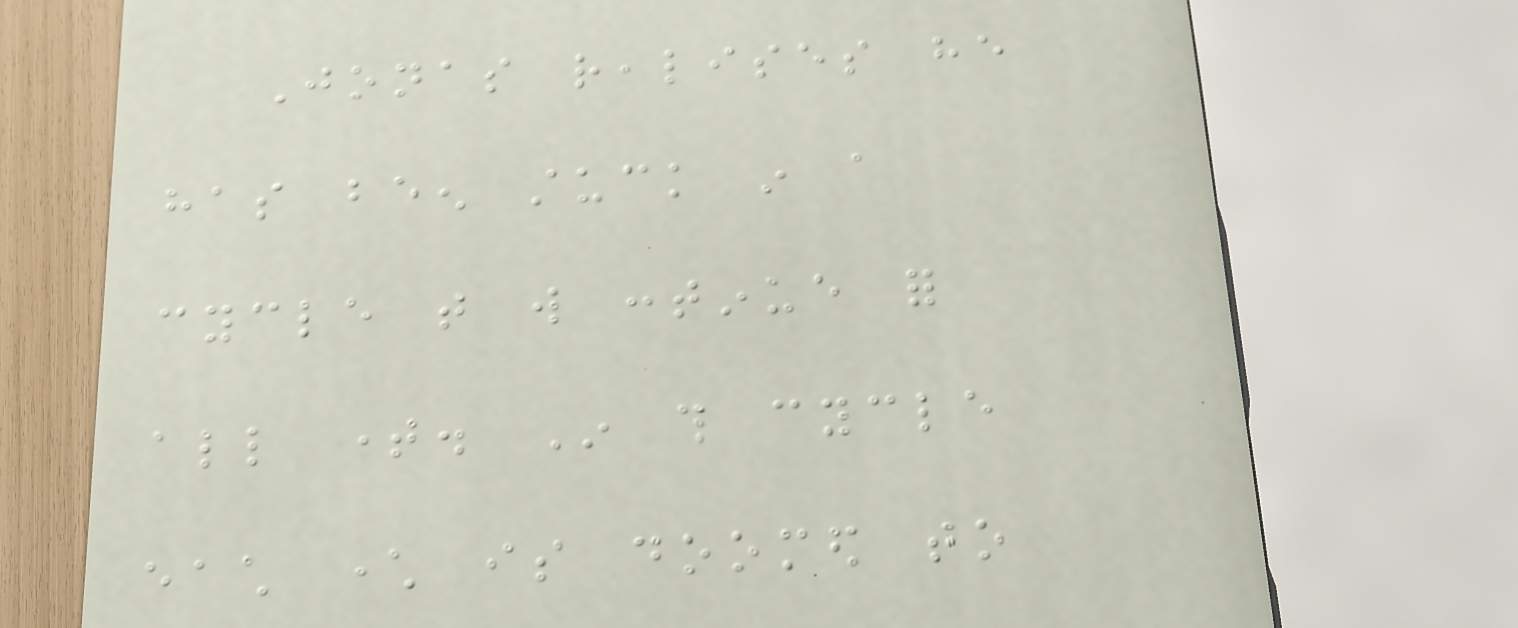Jonas realises he
has been stuck in a
cycle that will continue for
all time. In this cycle
each character is doomed to
